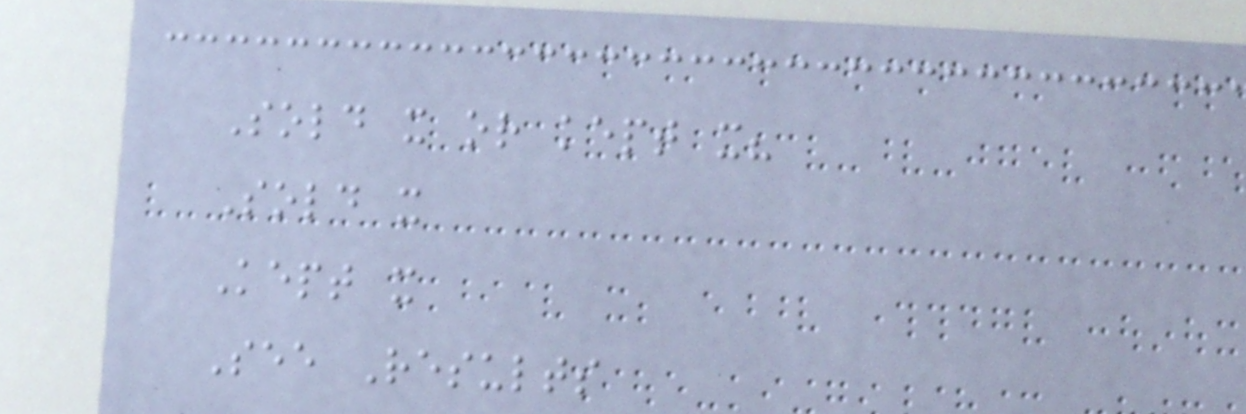Sold it or kept it?
Sold it
Kept it
See Results
